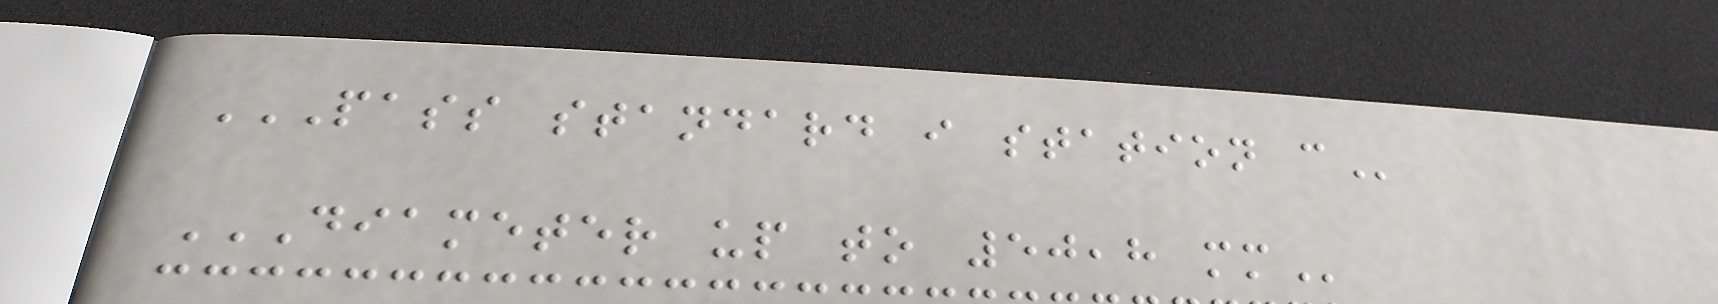PASS STANDARD I STATION C
DIAMETER UP TO 50,8 MM
